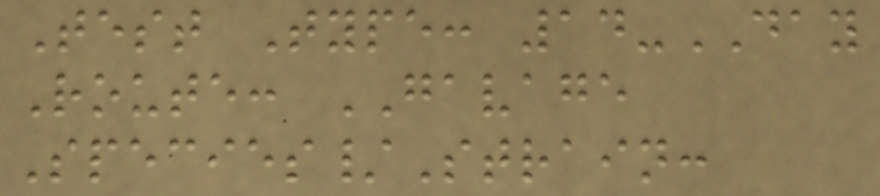Test Type: 14-DAY
Route: GAVAGE
Species/Strain:
